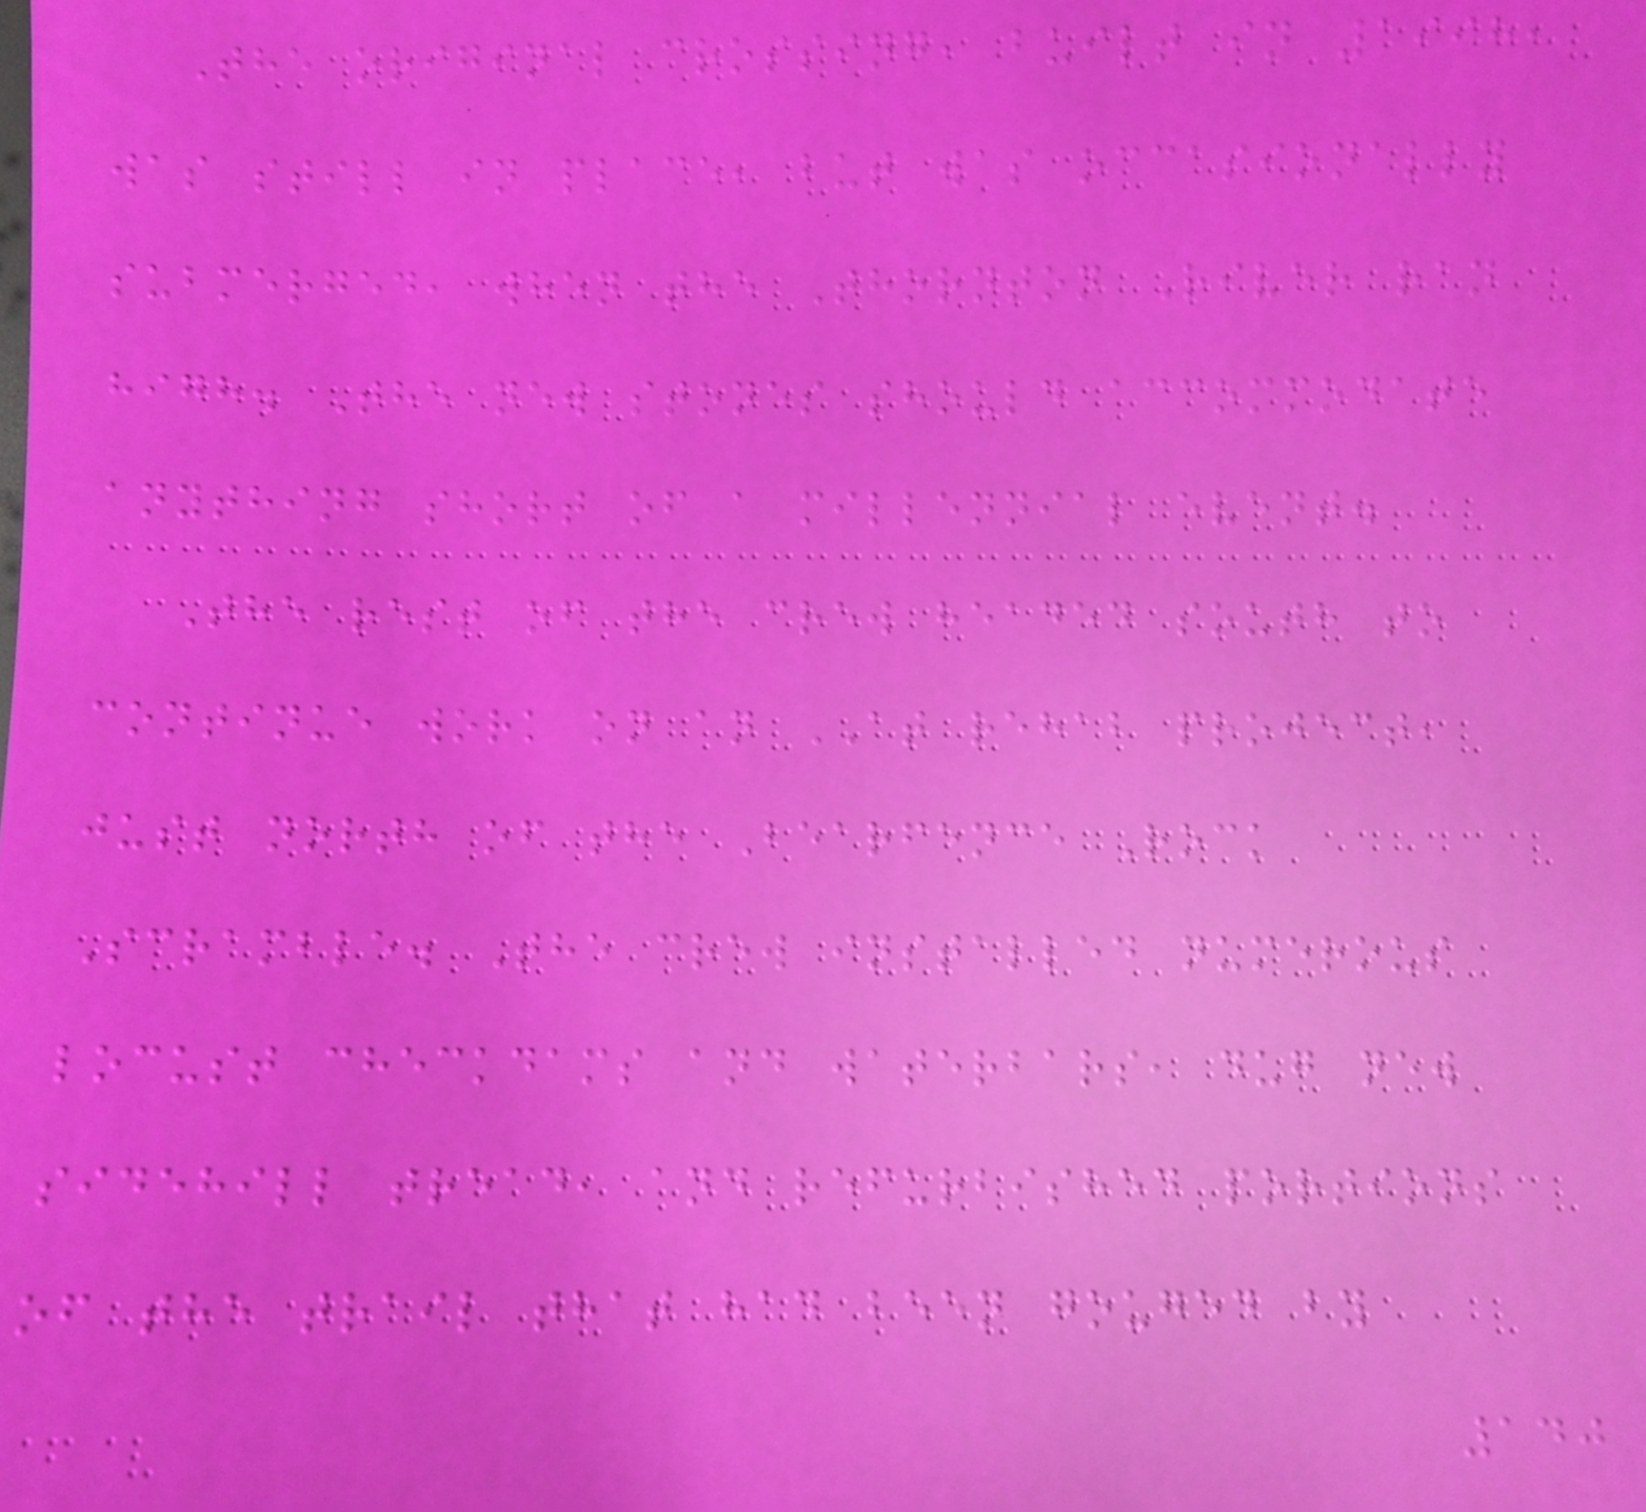The original crossing, built in 1998,
was still in place, but was occasionally
submerged, when the Thornton River ran
high. The new stones should accommodate
anything short of a millennial event.
The rest of the crew headed south to
continue work on an AT rehab project,
just north of the Bearfence Rock
Scramble. The crew installed numerous
locust checkdams and waterbars, dug new
sidehill tread, and refurbished portions
of the trail that had been gouged by
140
